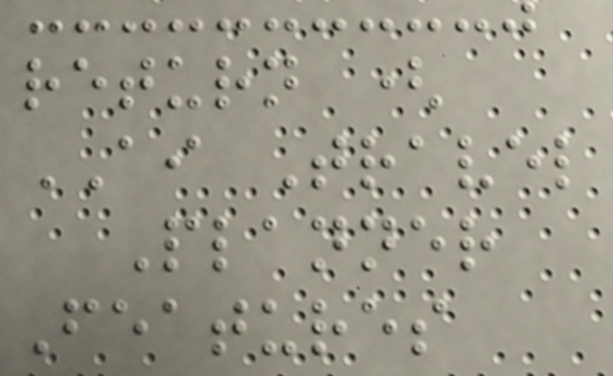return (
AI Travel
Planner
Features
